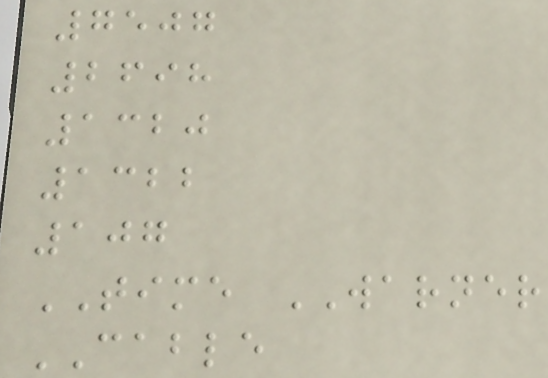7507
2698
1320
1322
107
TIME WARNER
CABLE
